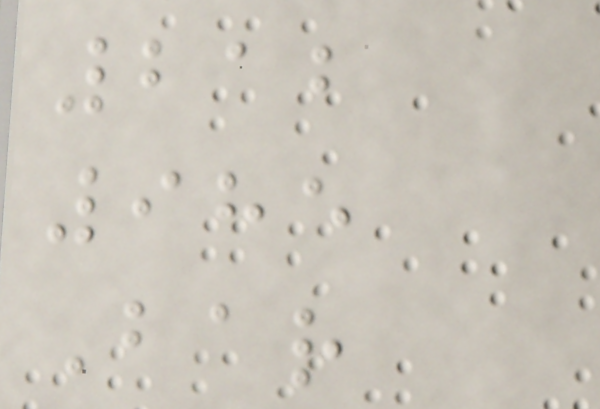212
985
Bar
